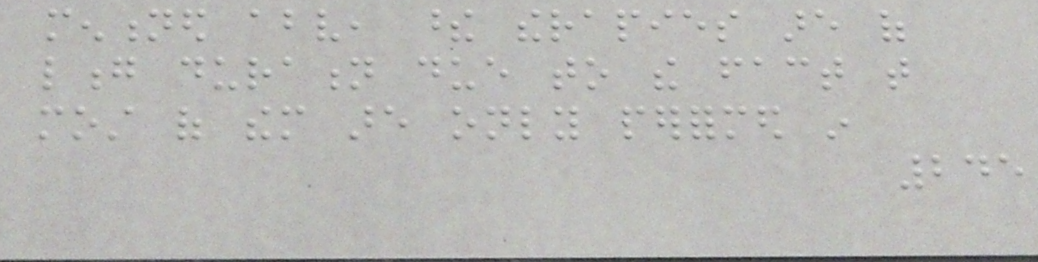mentioned above, these therapies are of
long duration due to the fact that
most of them are only performed in
245
